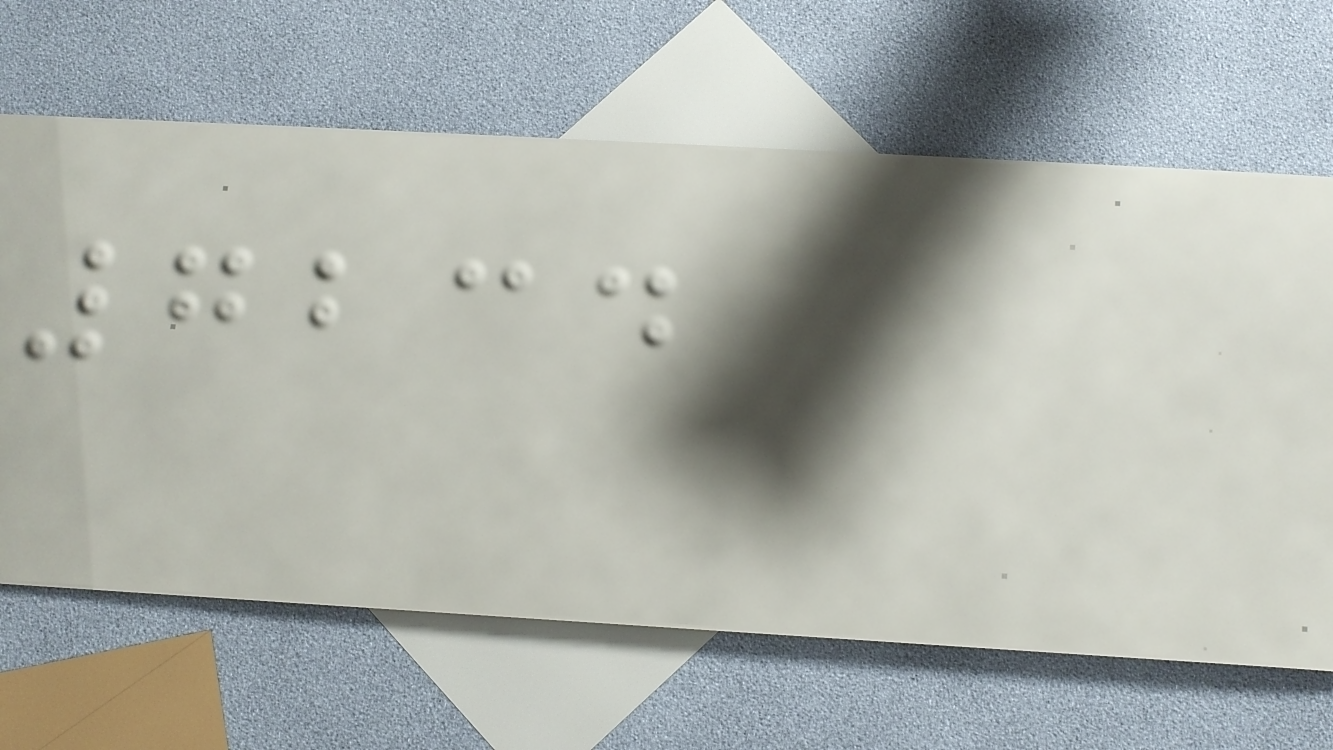7234
